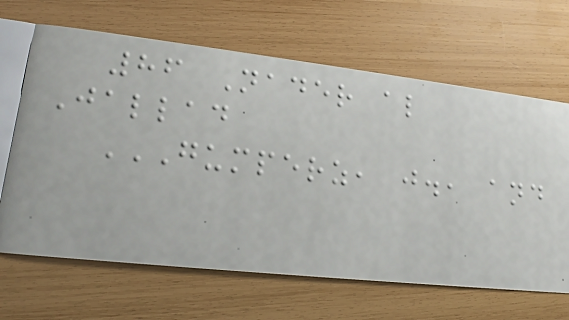86 Nader al
Jallad
GUMPERZ, J., AND
